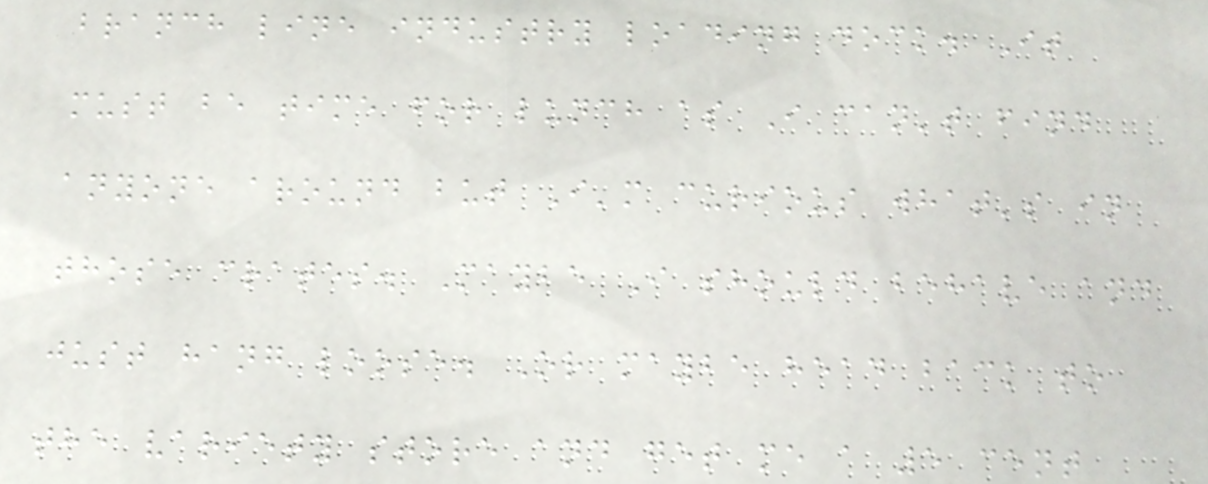branch line industry loading dock. It
must be time for lunch as I can't find
anyone around but I'm curious what's in
those crates. Maybe I should behave and
just hang loose. Or maybe head back to
the variety store and get me a 5 cent
